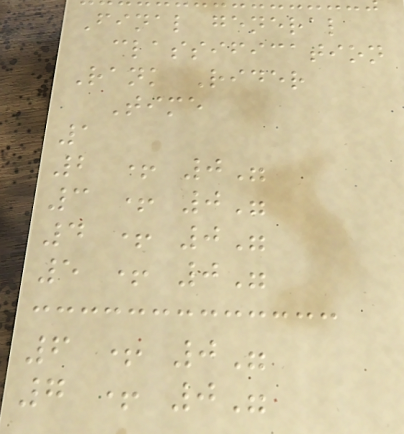Final general
classification
Rank Rider
Time
1
2 + 0"
3 + 0"
4 + 0"
5 + 0"
6 + 0"
7 + 0"
